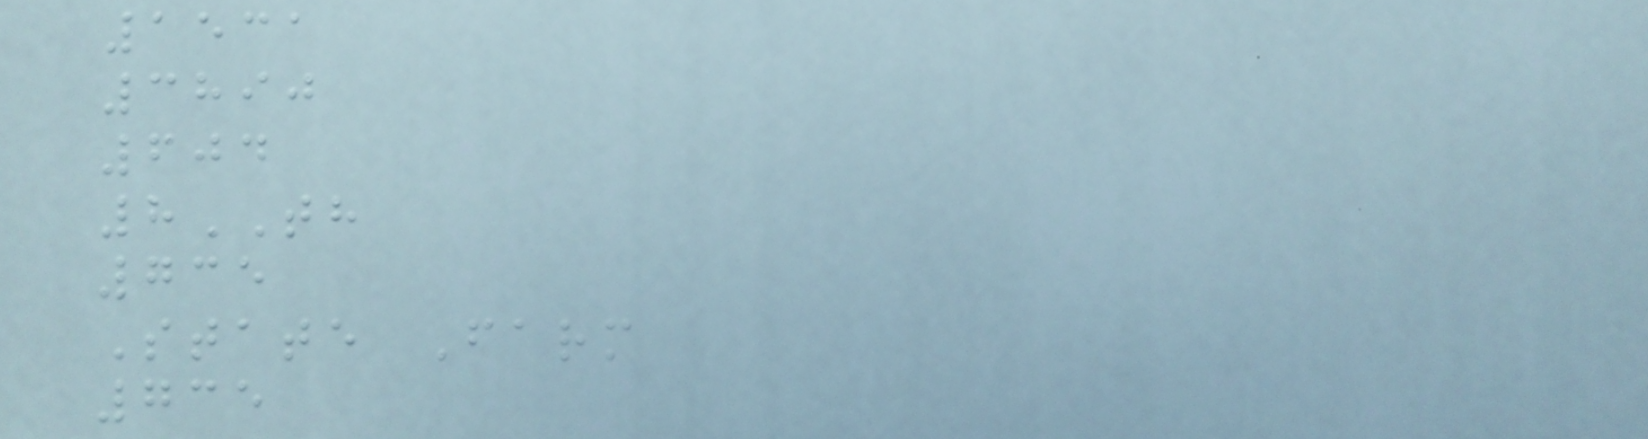1531
3890
604
8TH
735
State Farm
735
